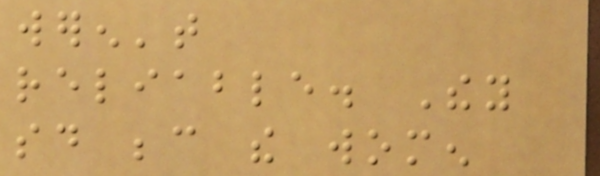weren't
reliable. They
said because the women
